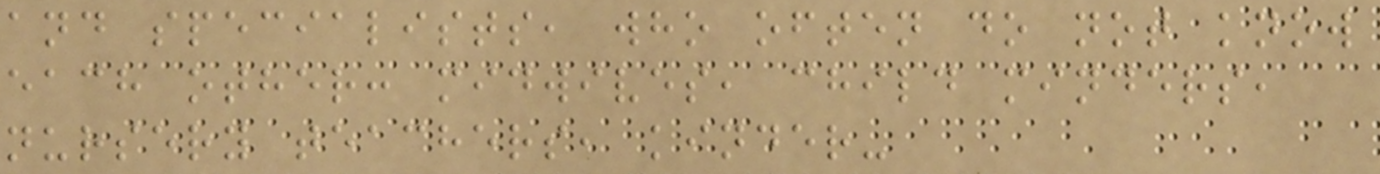and specialists, who often do not know
each other: midwives, child minders,
nursery teachers, kinder-
